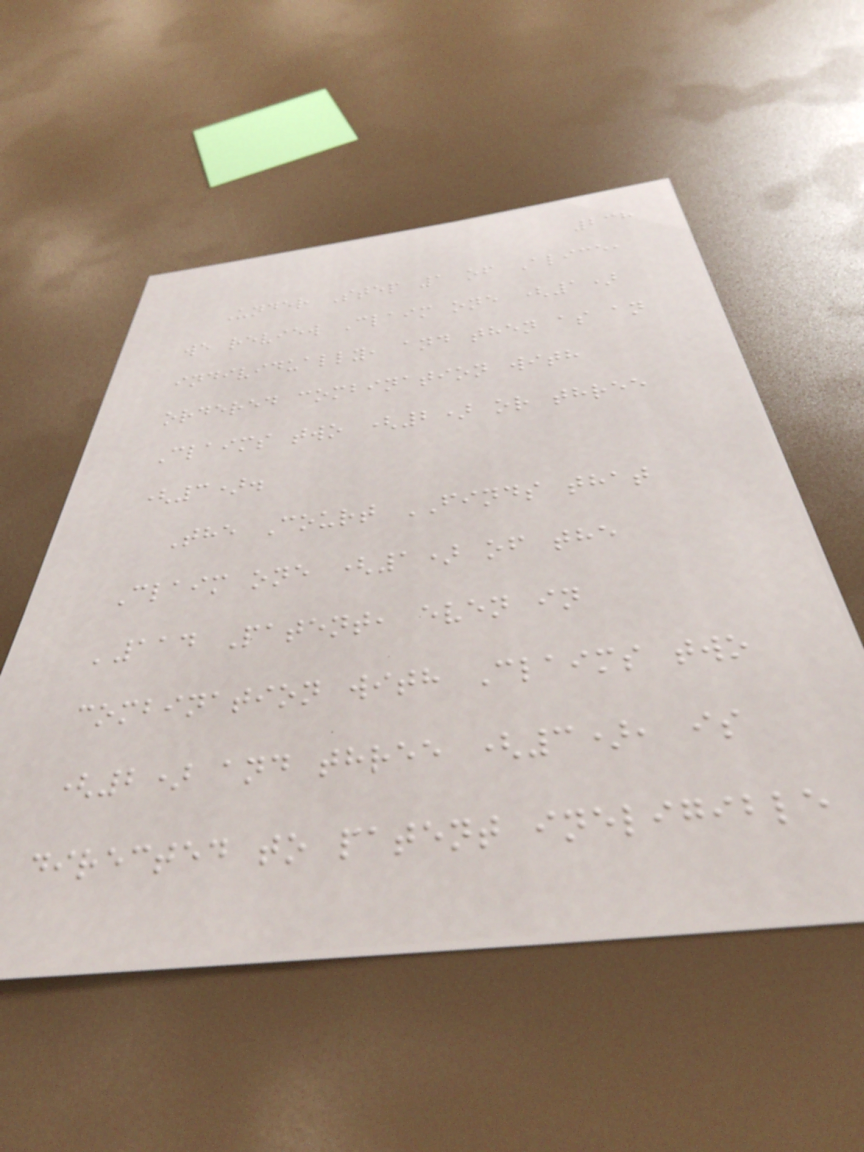238
Under Step 1 of Alice,
we review Claim one (1)
individually, and then as an
ordered combination with
Claims two (2) or three
(3).
The Court FINDS that
Claim one (1) of the
'114 Patent, even in
combination with Claims two
(2) and three (3), is
directed to patent ineligible
